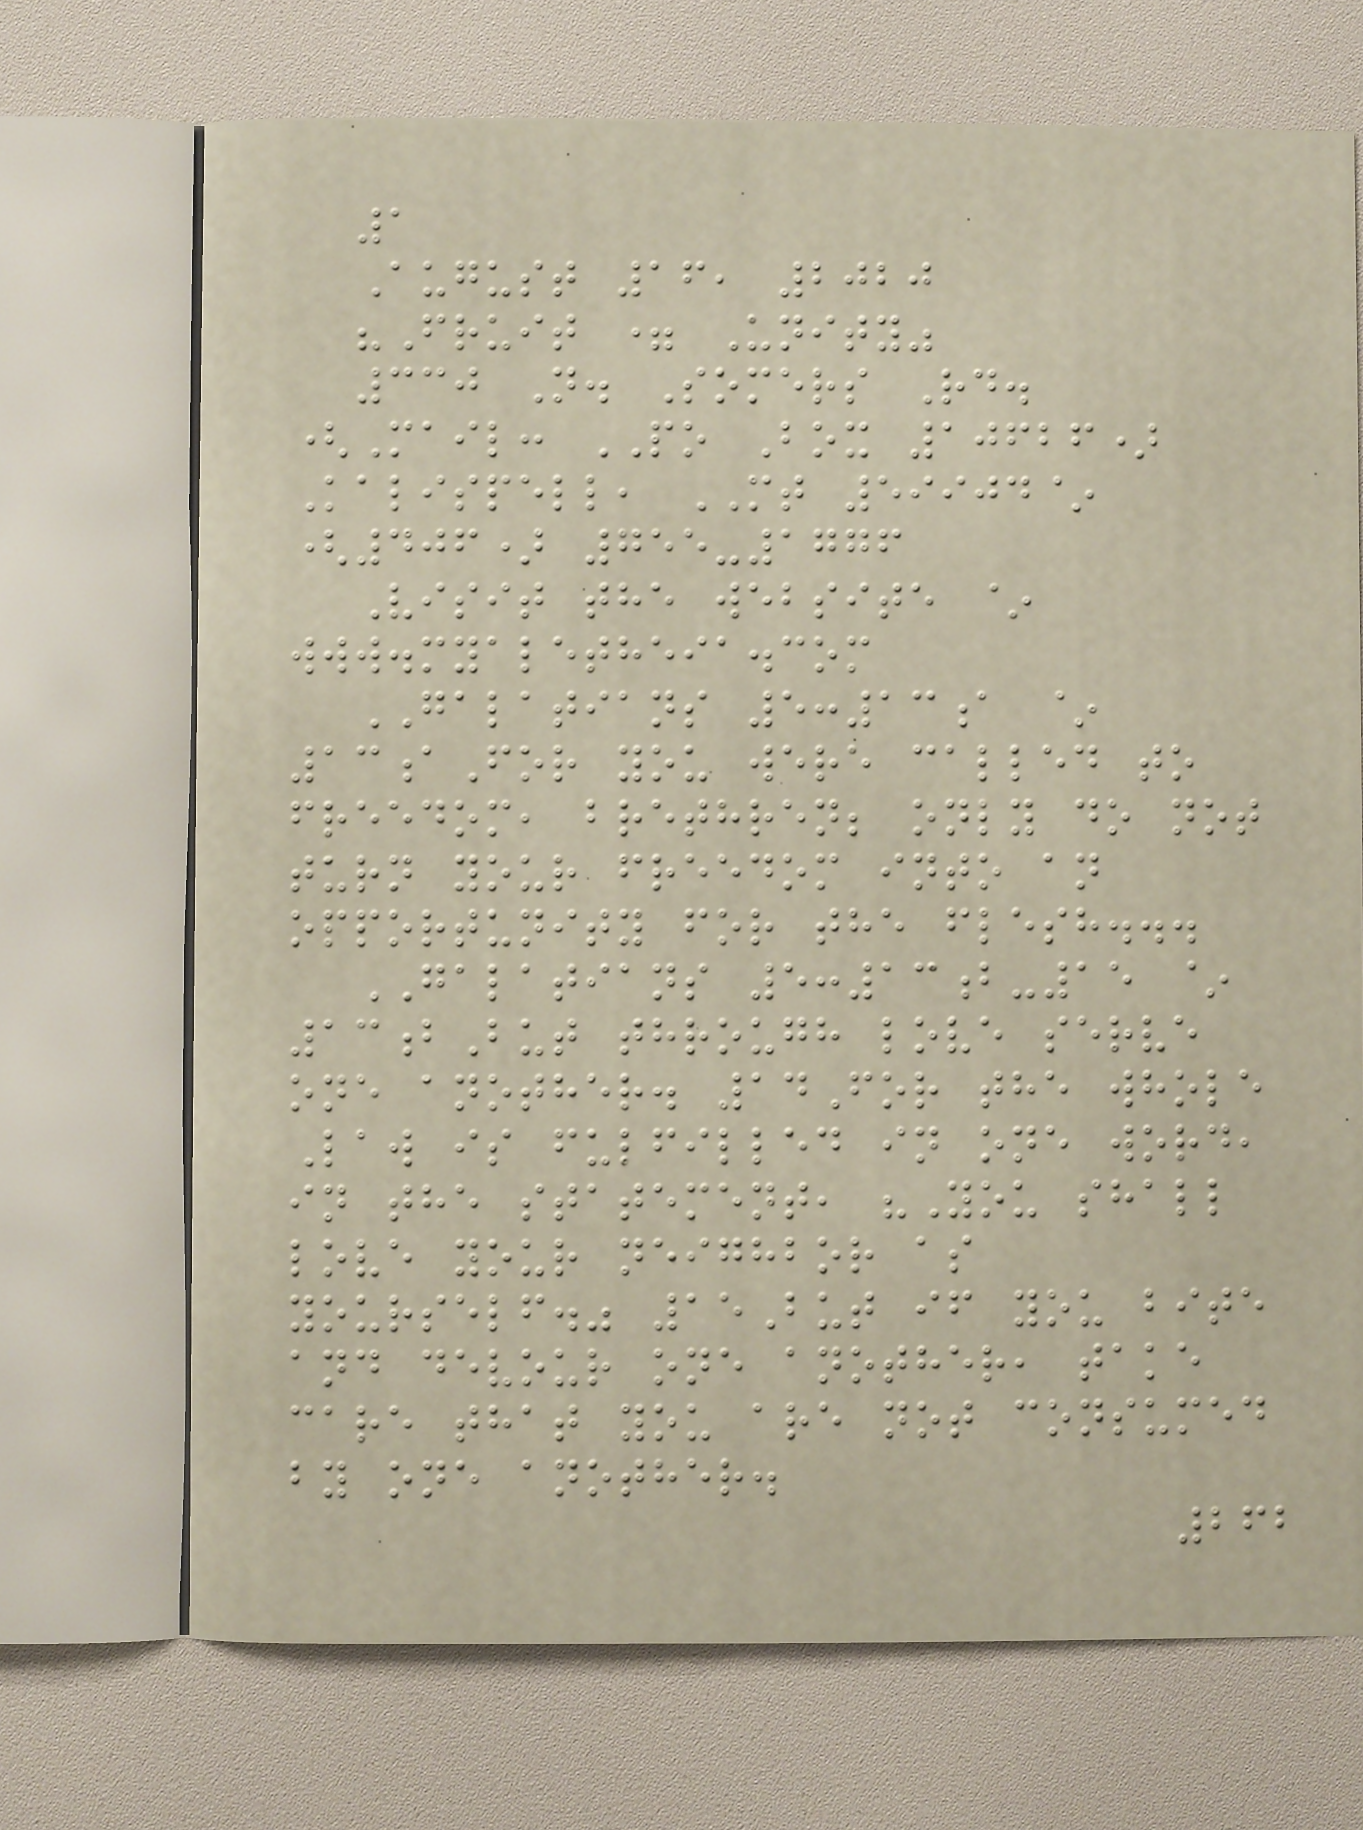1
August 16, 2020
"Fruit = Unity"
330 N. Somers Rd.
(Mail: PO Box 10626)
Kalispell, MT 59904~
(406) 755-1776
Visit the website ~
www.myaletheia.com
GALATIANS 5:13a ~
13aFor you were called to
freedom, brethren; only do not
turn your freedom into an
opportunity for the flesh...
GALATIANS 5:13b-15 ~
13bBut through love serve
one another. 14For the whole
Law is fulfilled in one word,
in the statement, "You shall
love your neighbor as
yourself." 15But if you bite
and devour one another, take
care that you are not consumed
by one another.
262
